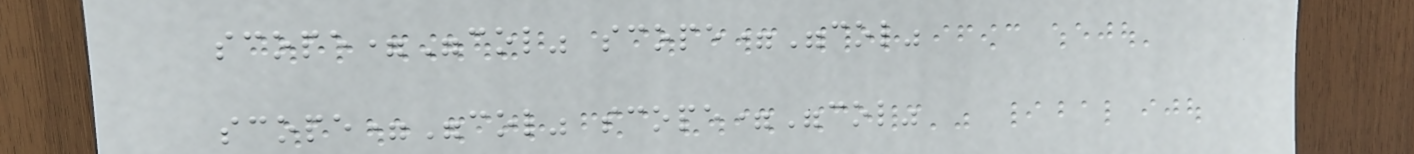scope="col" scope="col"
scope="col" scope="col"
